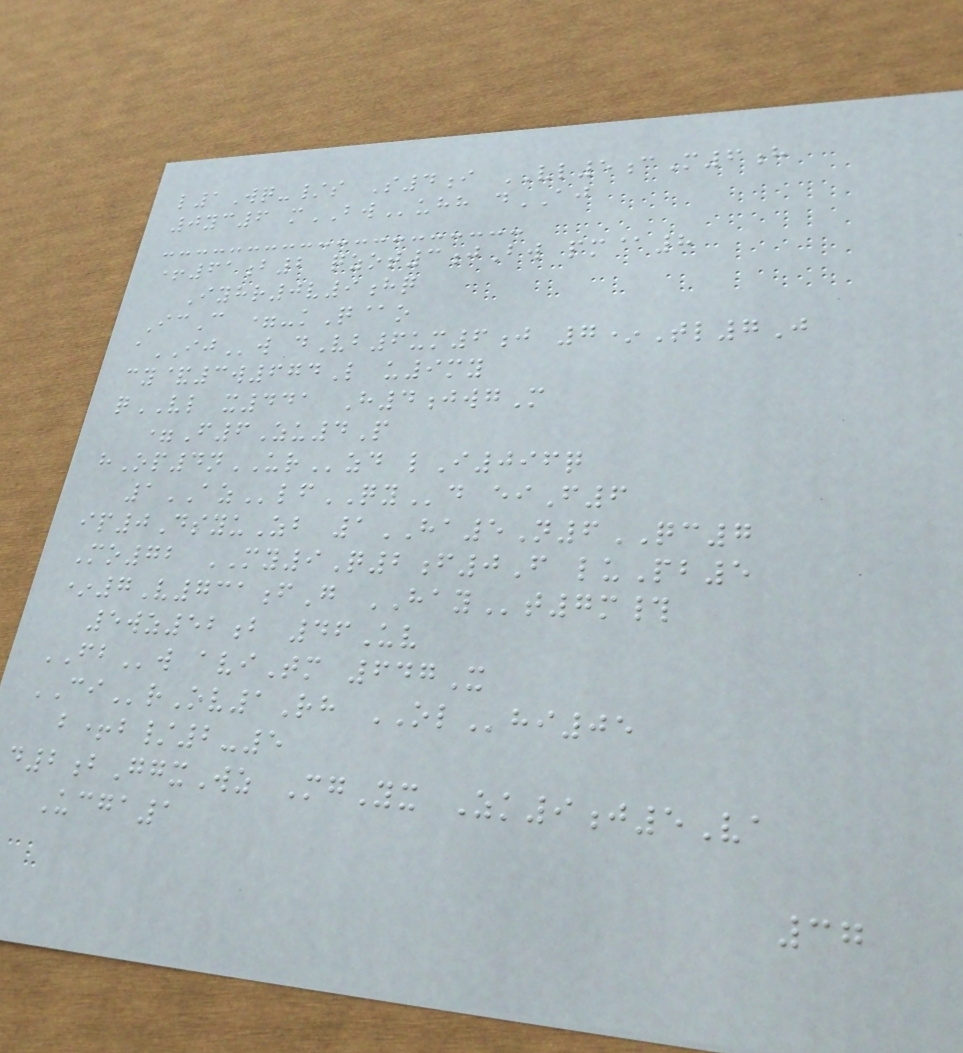l1Wq-/s S4i VL5cM6h
0yc6 mBWuhh dAJ
+61b2 qzot3jBw pm@8
Iyhr0v9hq
IcC =-kQ@o
aIJw dVb6um6j 7*Tl7J
cy&3w674L u9my
qVL x441 H4jwgM
=F6Zu4P
hOp4nURzd lI096q
1AZlfQYd eiF6
ip0DsyuZb 1HA5N6QC7
Mo72 MY9Q2f0F luPb5
*7V731fG HAYt7m#
5wz52b 46Uv
FBw aviTm 647X
CIrOv1Rh OLhi05
b+b/2-5
d2bGgxWz MgYx Zk9j5Va
Ucga1
37
